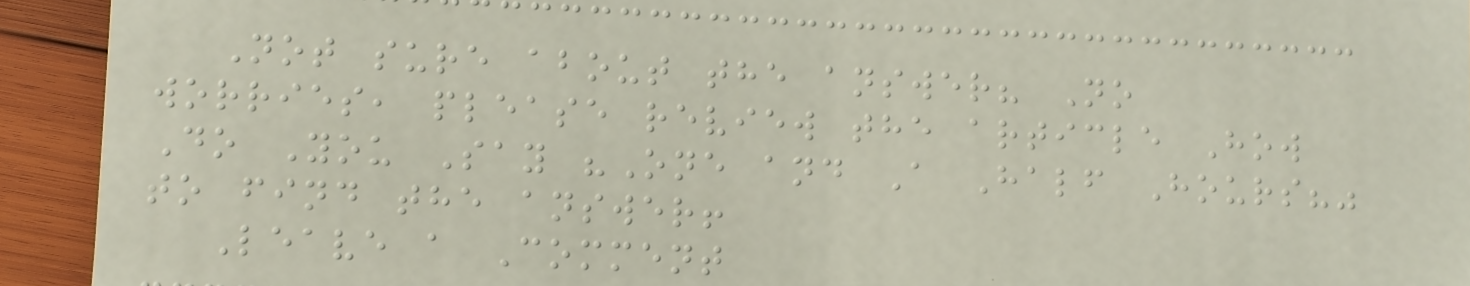Not sure about the answer? No
worries, please review the article How
Do You Say "One and A Half Hours?"
to find the answer!
Leave a Comment
